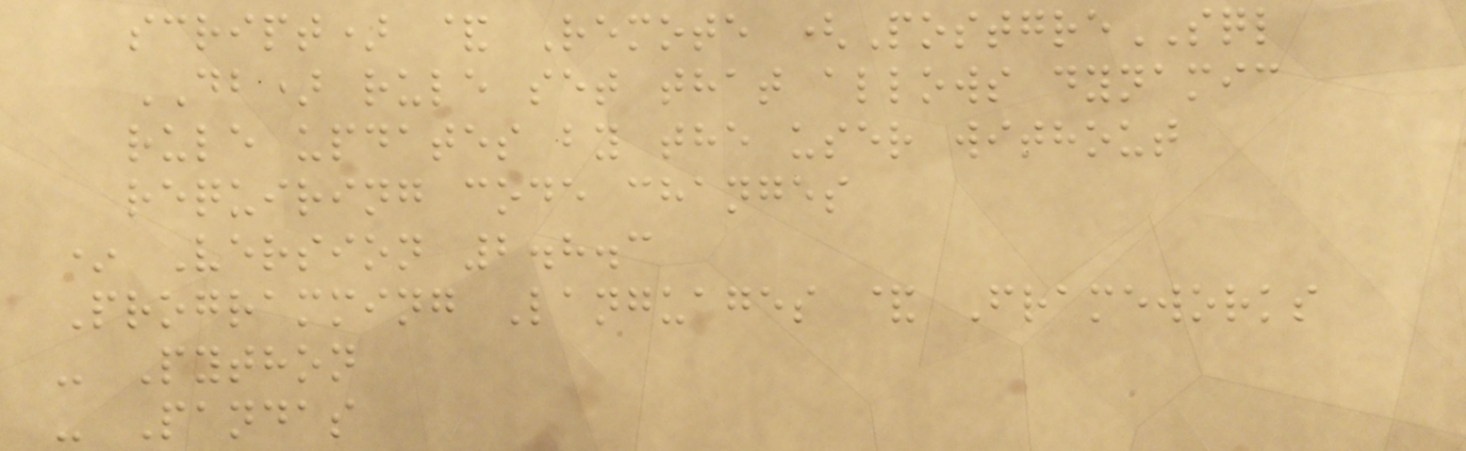script) & Remote (PostgreSQL
DB) rule set that allows dynamic
rule updates by the user without
requiring code changes
* Version 2.8.3
Programming Languages & Frameworks
- Python
- Pandas
